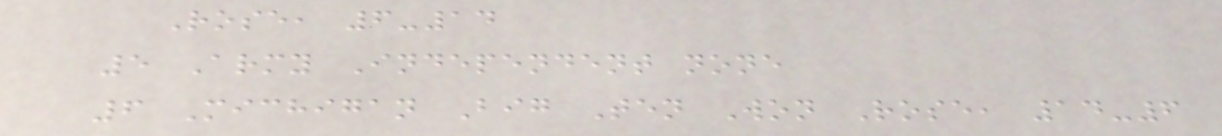Rose, 6-14
5 Army Independent none
6 Michigan Big Ten Won Rose, 14-6
